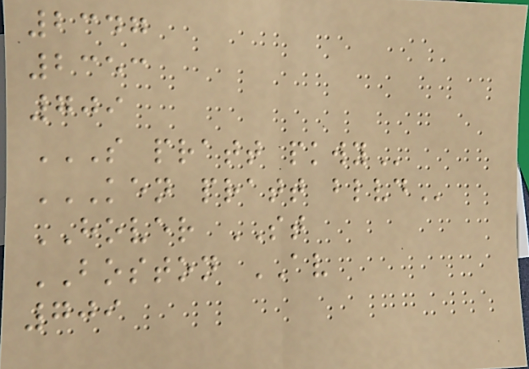2347
2353
709
S PRATT PKWY
KEN PRATT BLVD
HOVER ST
BOSTON AV
709
